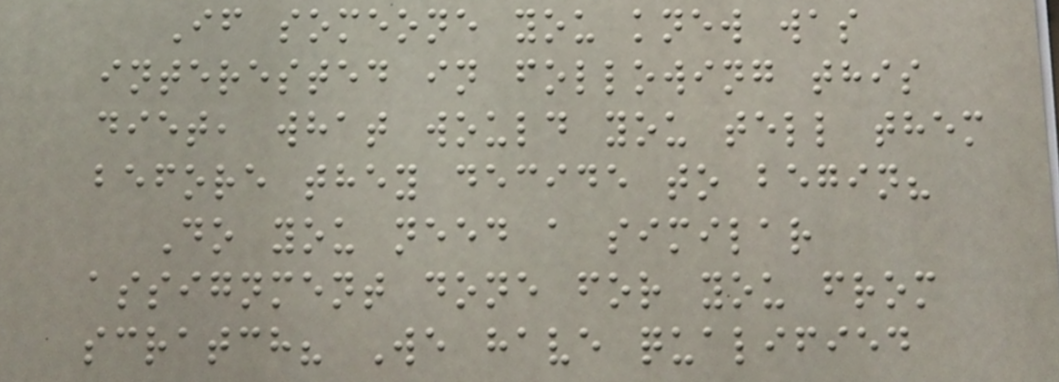If someone you knew was
interested in following this
diet, what would you tell them
before they decide to begin?
Do you need a similar
assignment done for you from
scratch? We have qualified
